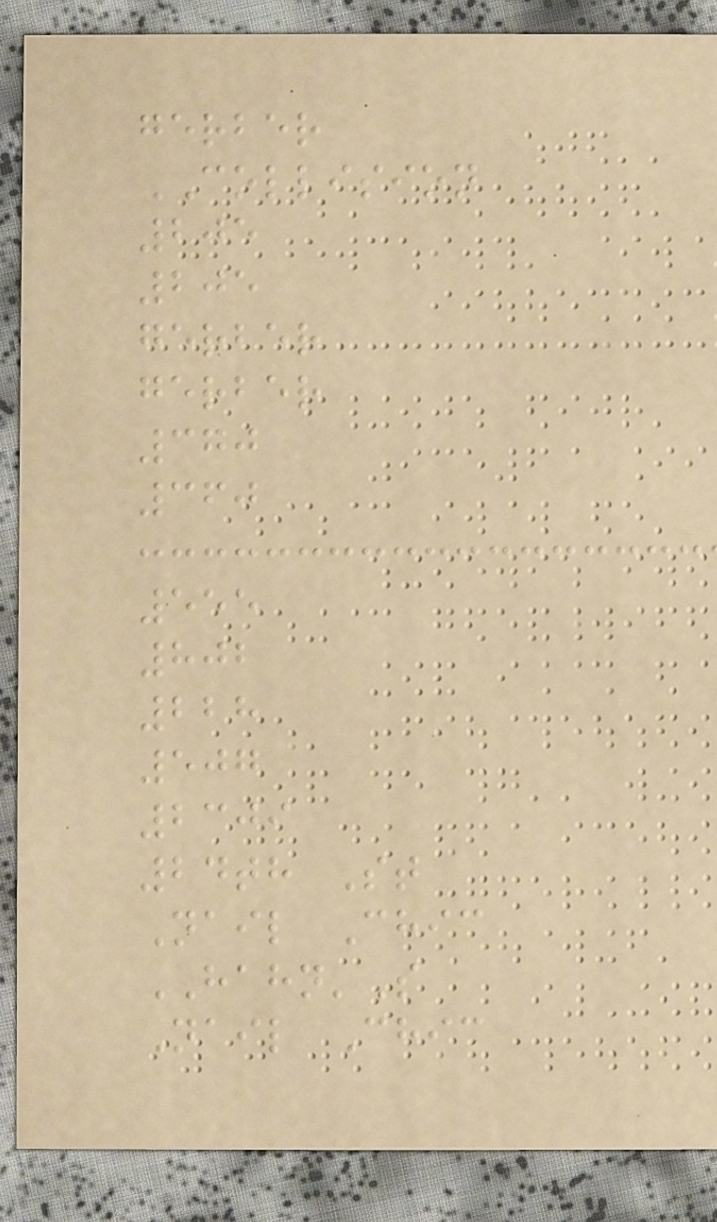gerber
COLLISION
205
205
gerber
gerber
370
360
555
802
228
507
2309
24th St
Nail Chic
HAHN'S
Nail Chic
